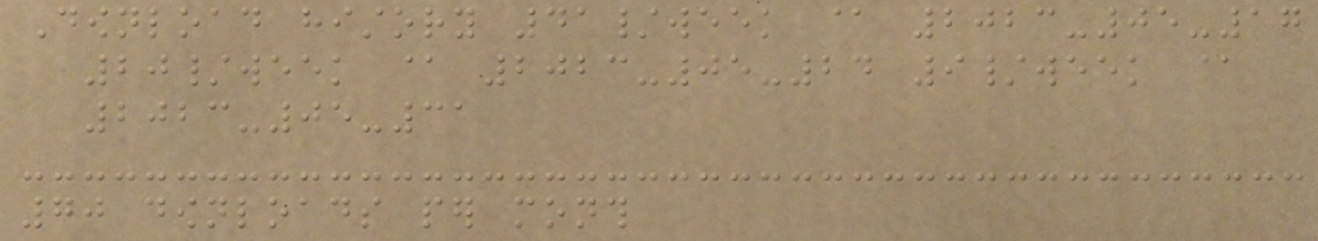Download history 41/week @ 2023-05-17
20/week @ 2023-05-24 9/week @
2023-05-31
70 downloads per month
